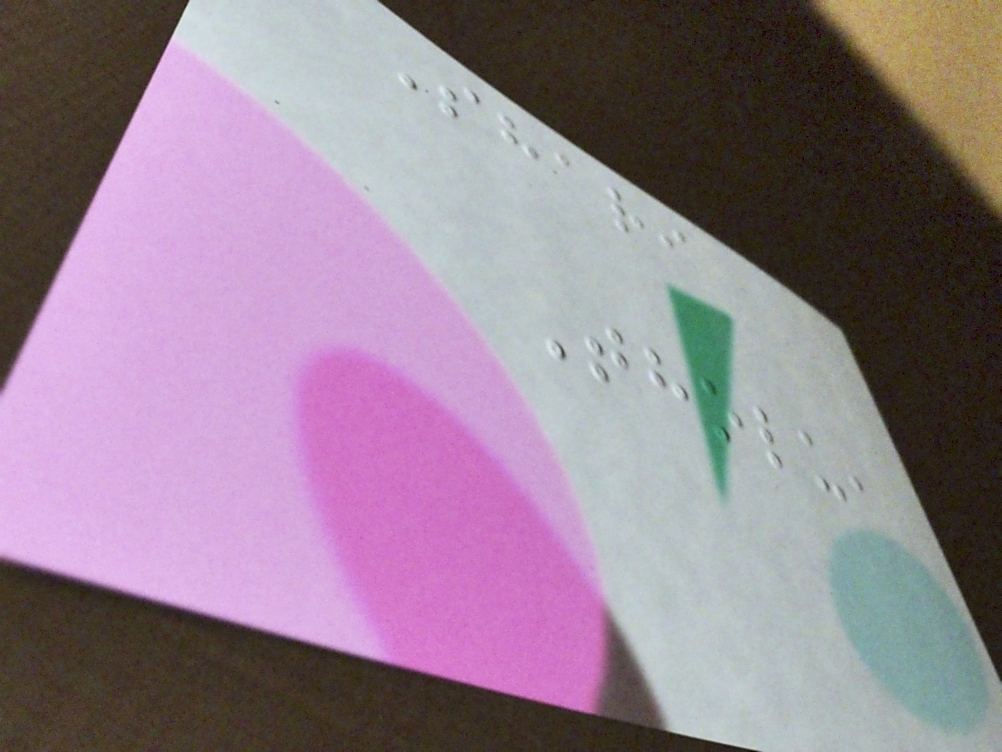Shari
Tholu,
